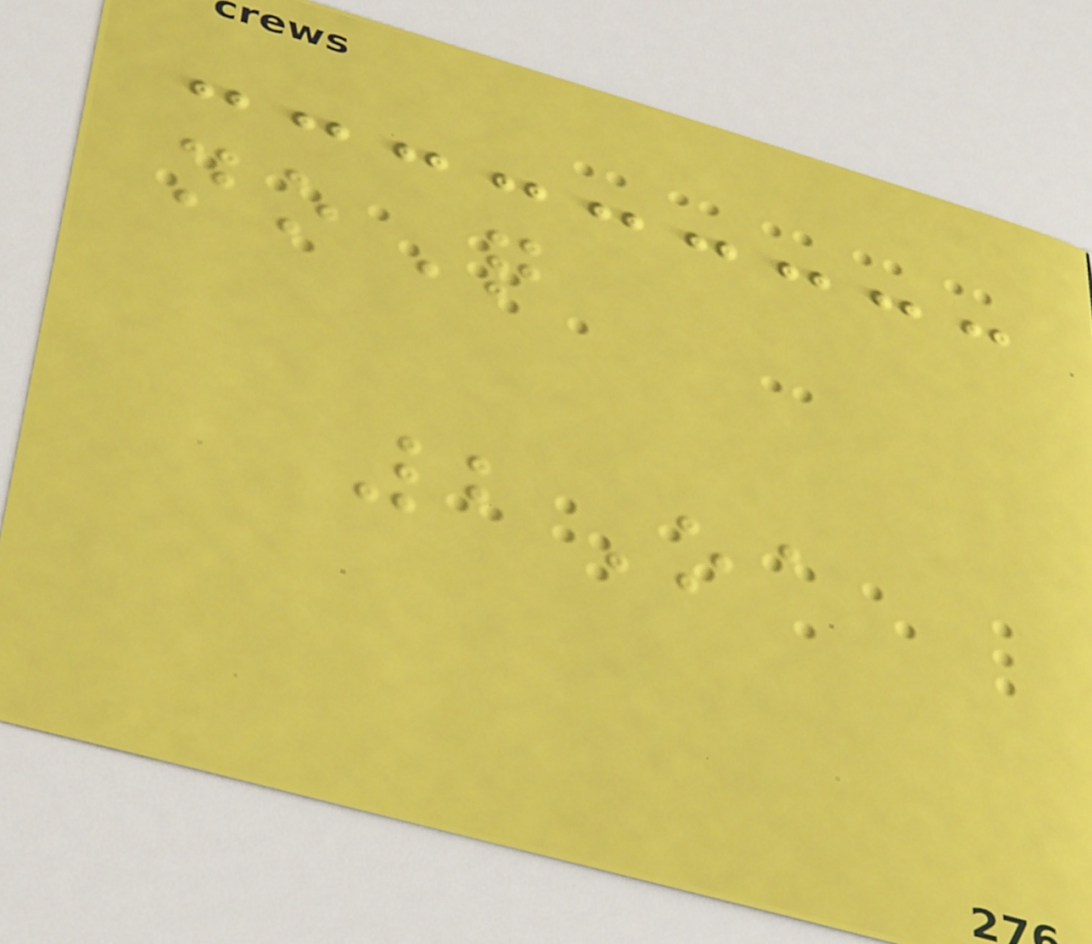noQ
2Oa
